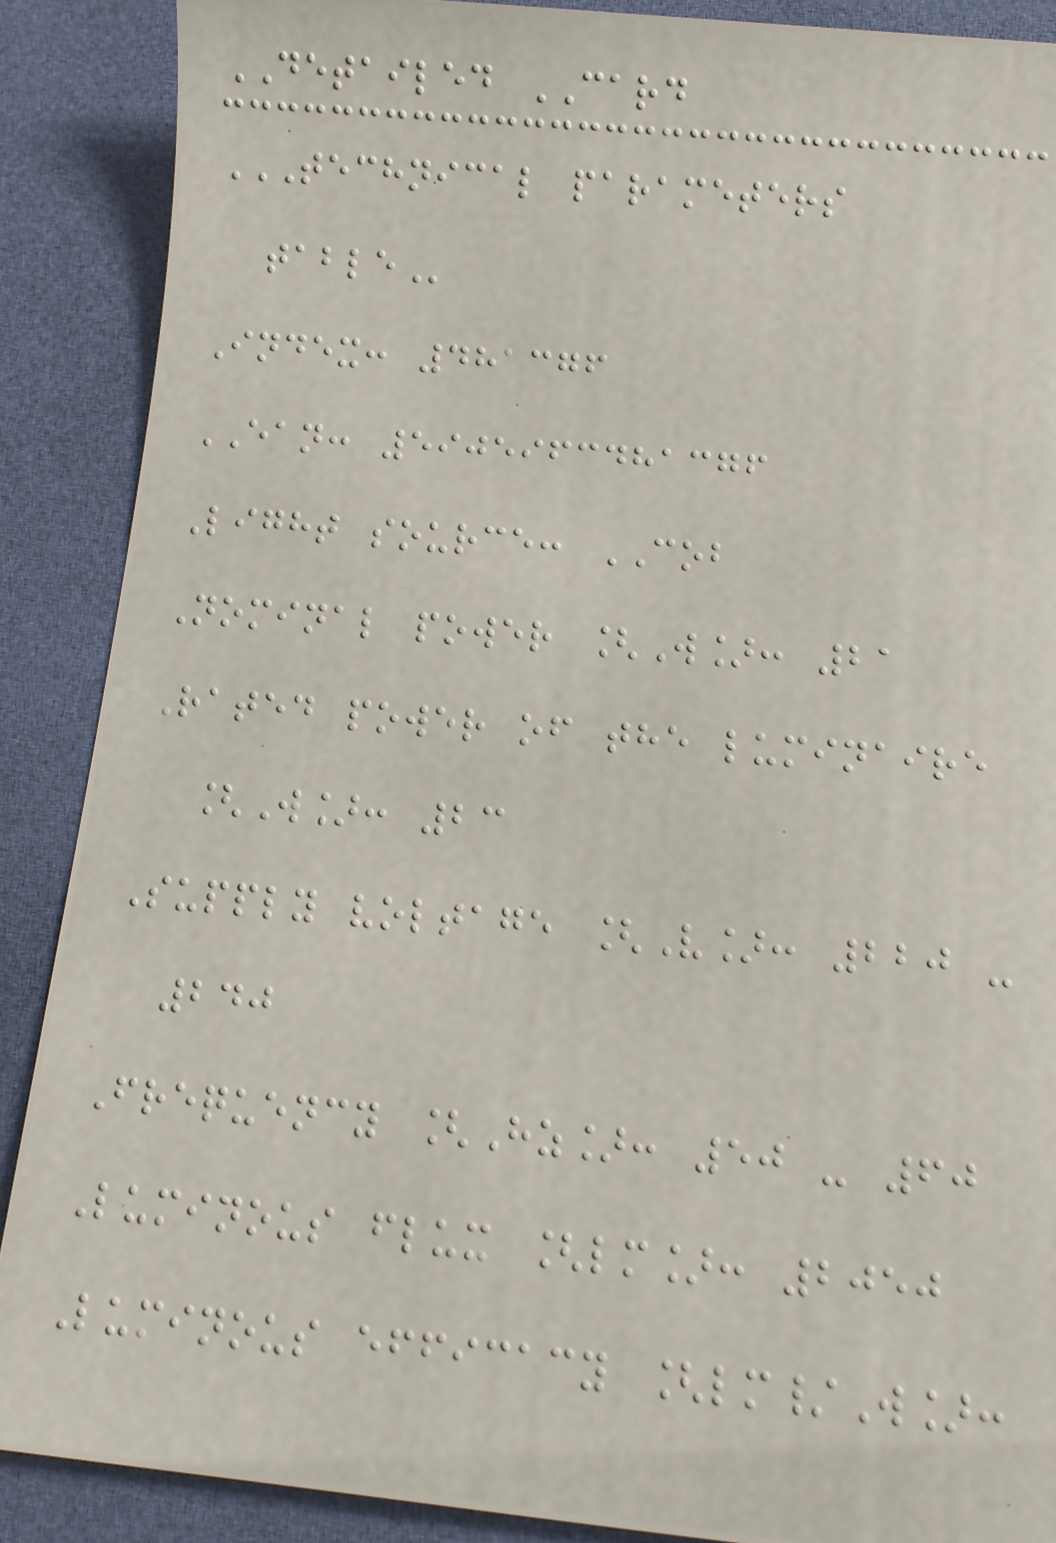DETAILED CARD
TECHNICAL PARAMETERS
TABLE
Index: 481376
EAN: 5905963481376
Light source: COB
Nominal power [W]: 21
Rated power of the luminaire
[W]: 23
Supply voltage [V]: 220 -
240
Frequency [Hz]: 50 - 60
Luminous flux [lm]: 2050
Luminous efficacy [lm/W]:
